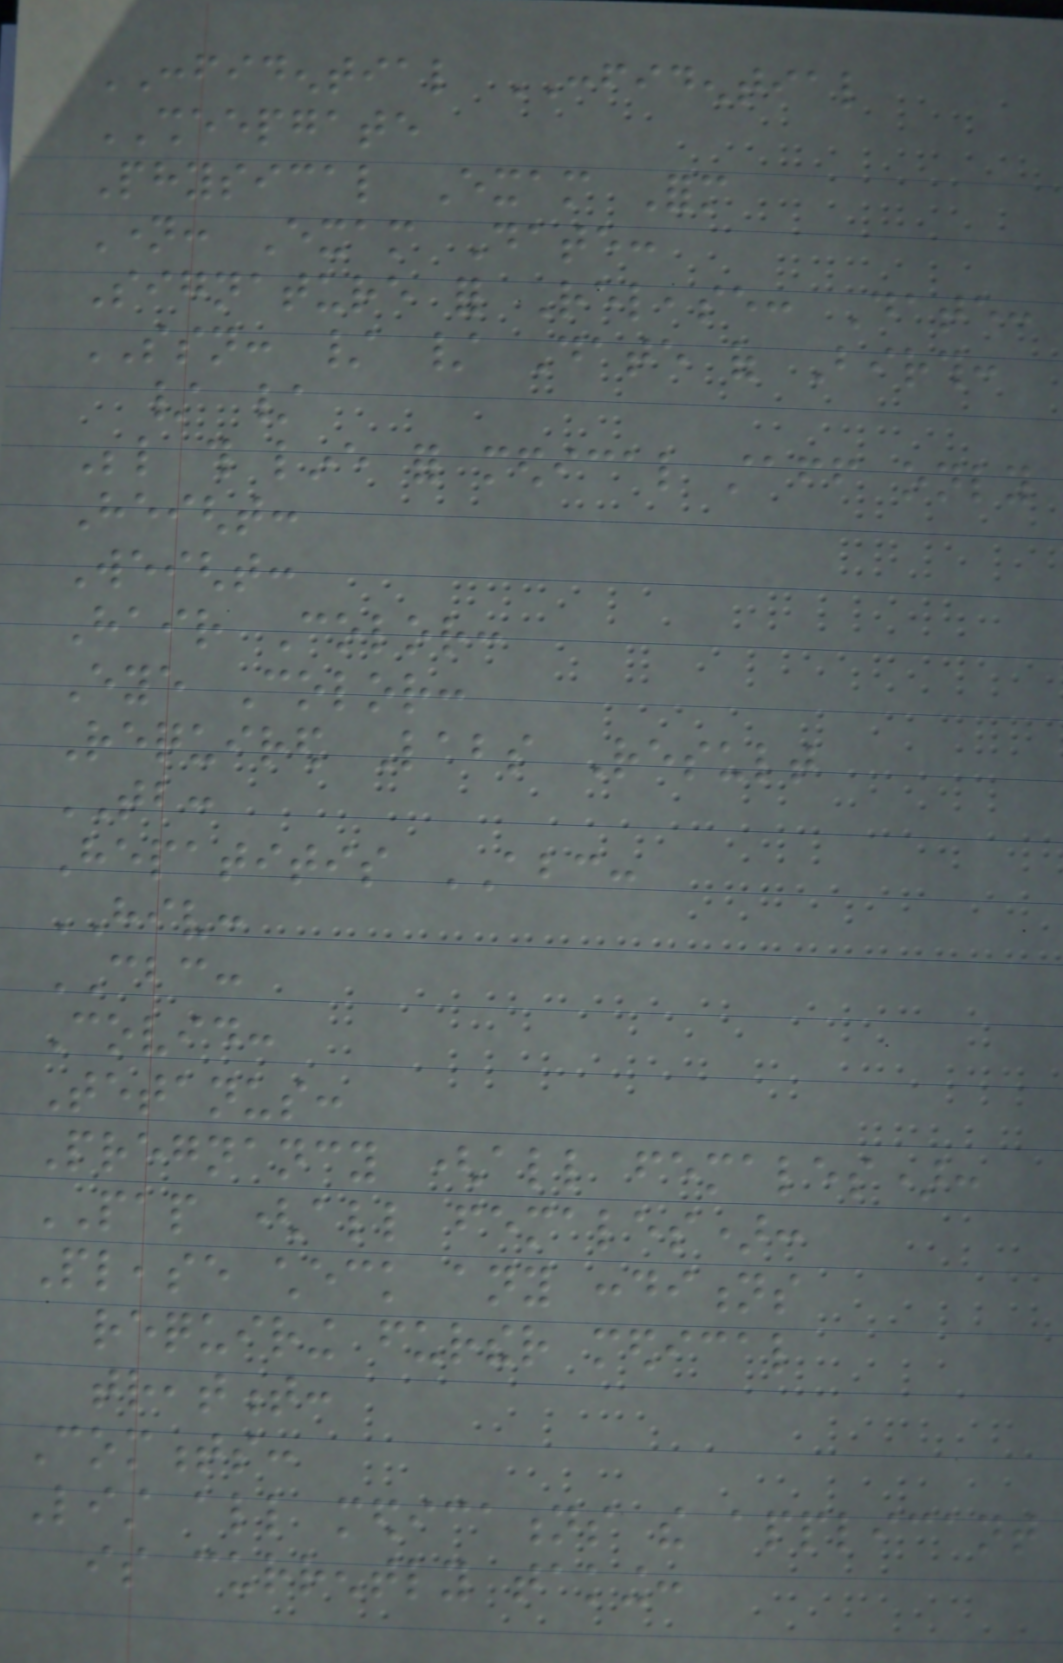CONFIDENTIAL CONFIDENTIAL
SHEEPGATE
Physical Exam Form
Name: Exam Date:
Signature for Release: Date:
SSN: / / Date of Birth:
/ /
Below this line for medical staff only
Height:
Weight:
Hair Color:
Eye Color:
Required Labs Result
TB:
Hepatitis ABC:
HIV:
CBC:
Covid:
Tetanus:
Pregnancy (all females):
PAP (all females):
Please check any conditions
requiring further medical
treatment:
Comments:
List all medications the applicant
is currently taking:
